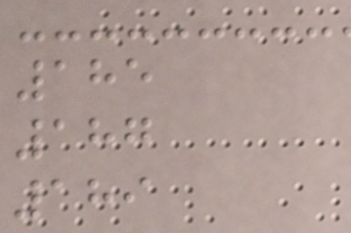185
187
189
